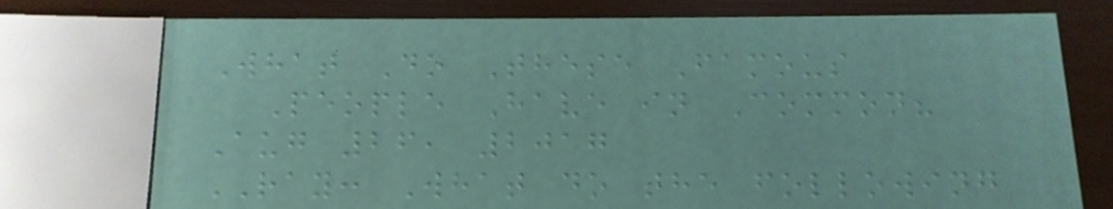What Do These Famous
People Have in Common?
Aug 26, 2017
RAY: What do the following
